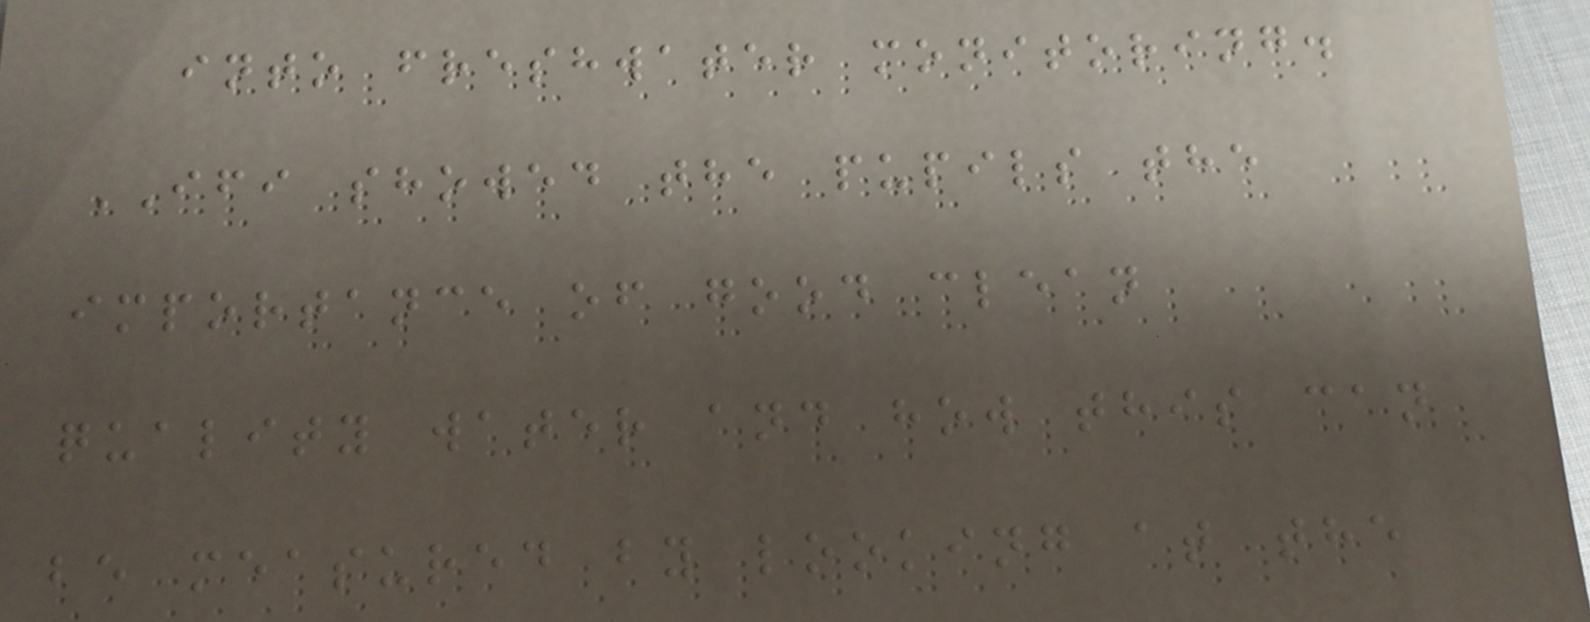into freshwater monitoring.
IFI showed the pupils the
importance of good clean
quality water and how this can
be measured by looking at the
